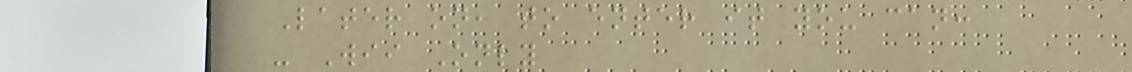Later on, to enter it you can:
- Wii Only
